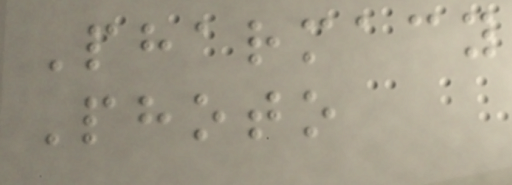Pharmacy
Photo
